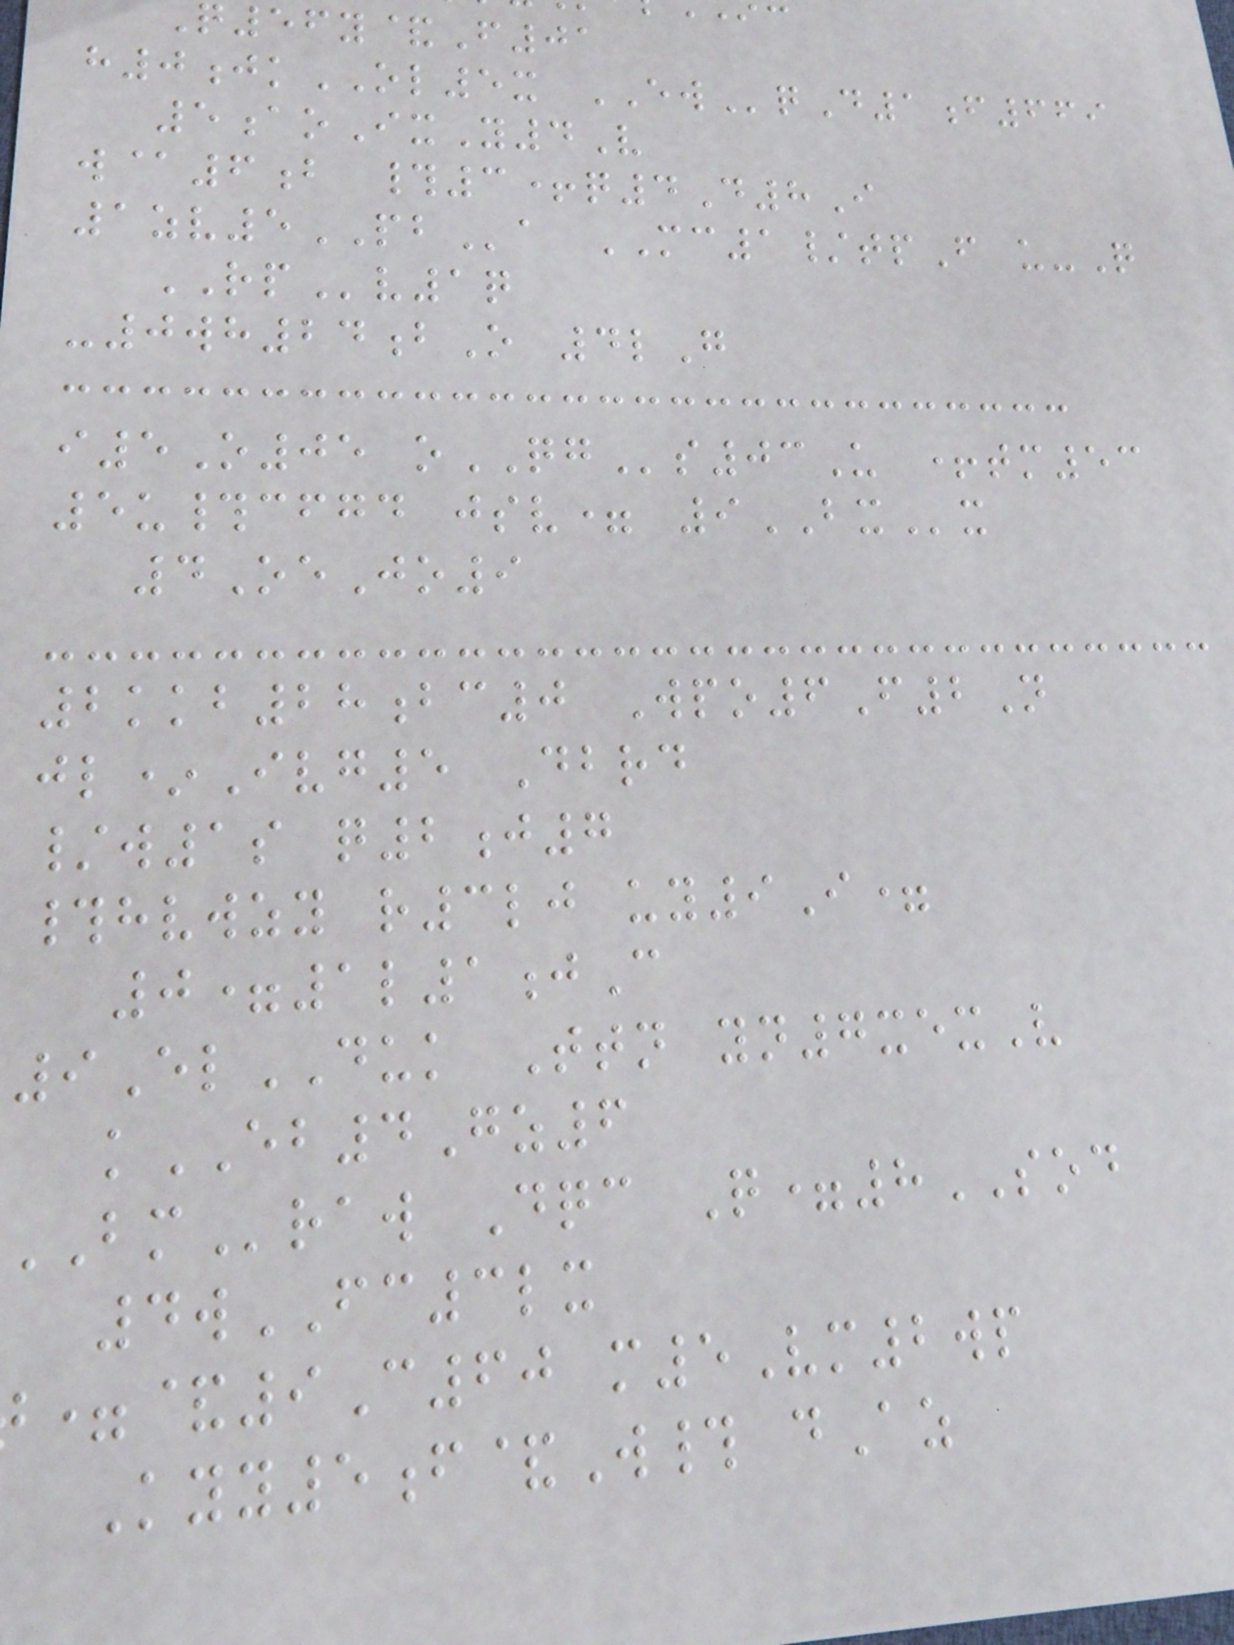56y&F01
h0jkOL5x EWqD1f669
5aoIxY4V
w@6b #3+q4D8I
1zv5PBa MC1/tpF u-Q
RPv1q
-0wh24bO 4lG
i5O05 oQGs03U +tm53
5u#cfgd jsv= 9BXx
4OeJo9
2kkb28bc0 Wpo6F2N
jl*Ivg5 Dbrd
/w1s q2j7
#hvwzy r3lj uy9I=
0=1l1jC
9ElDUK Ttn yn7xexV
kEB4Gz6
BMraw Dqc Q=8SOD
4wFC3lx
=&9C60 m5Vm2wp
Kyy5f&W# dAz
